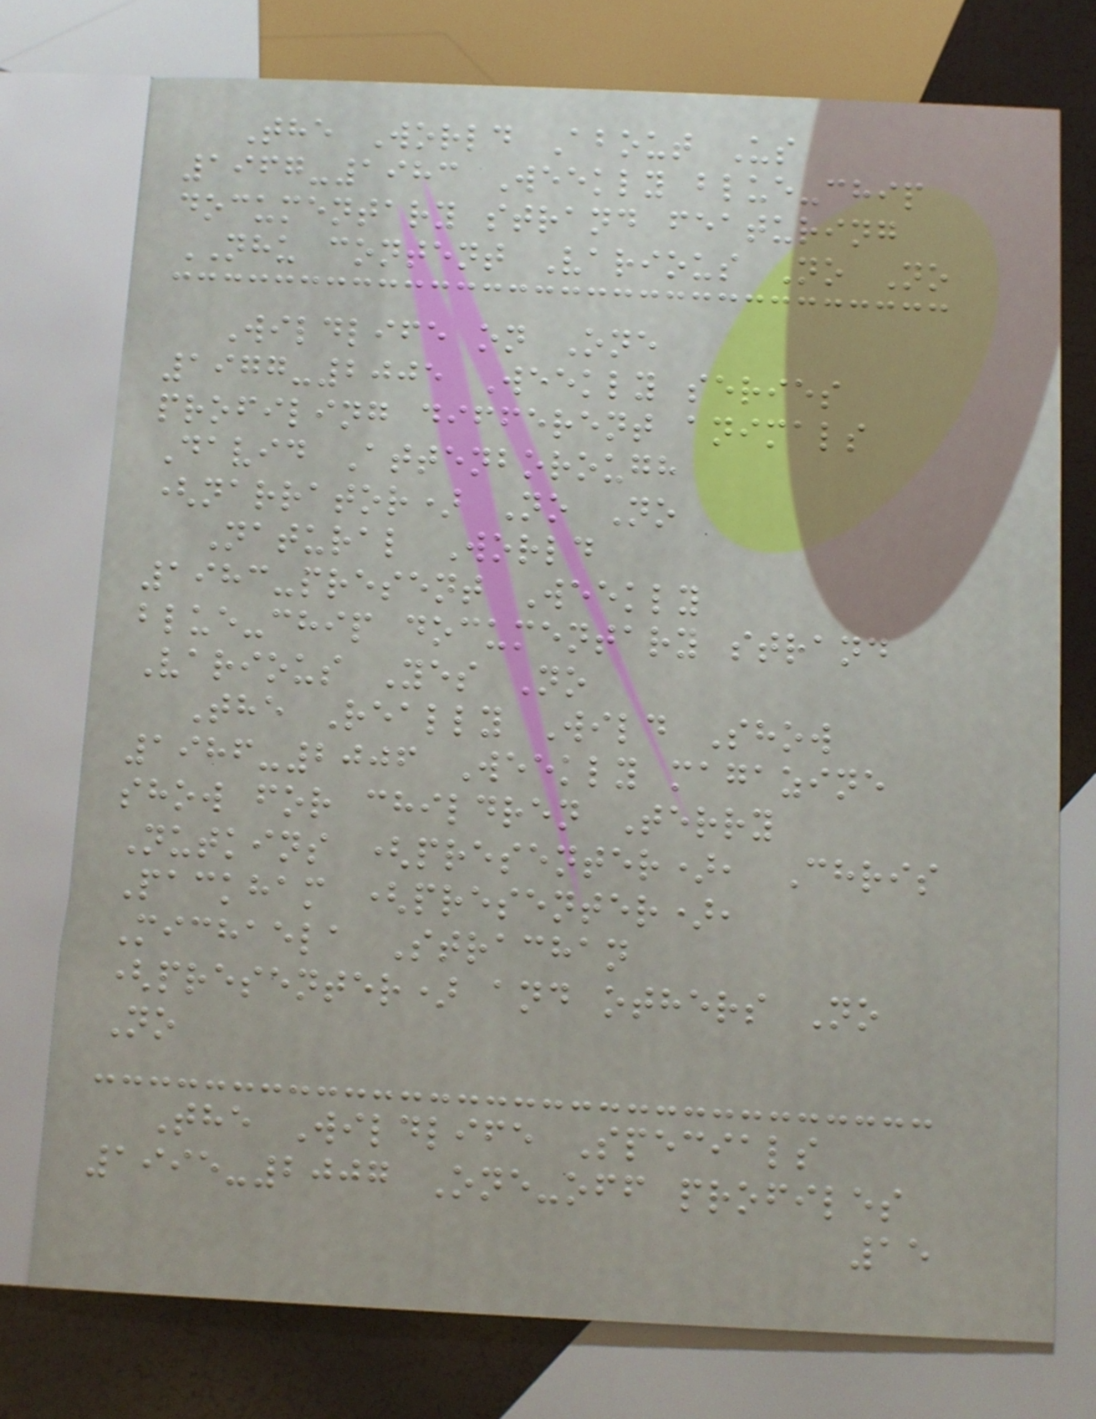The World About Us
1967-1983 Weekly blue-chip
documentary strand featuring
NHU content Various No No
Wildlife on One
1977-2005 Weekly series
profiling different animals
David Attenborough
(narrator) No No
Natural World
1983-present Weekly
blue-chip documentary strand
Various Yes No
The Really Wild Show
1986-2006 Weekly magazine
show for children Terry
Nutkins (presenter), Chris
Packham (presenter),
Michaela Strachan
(presenter) and others No
No
The Wildlife Specials
1995-2007 One-off profiles
15
